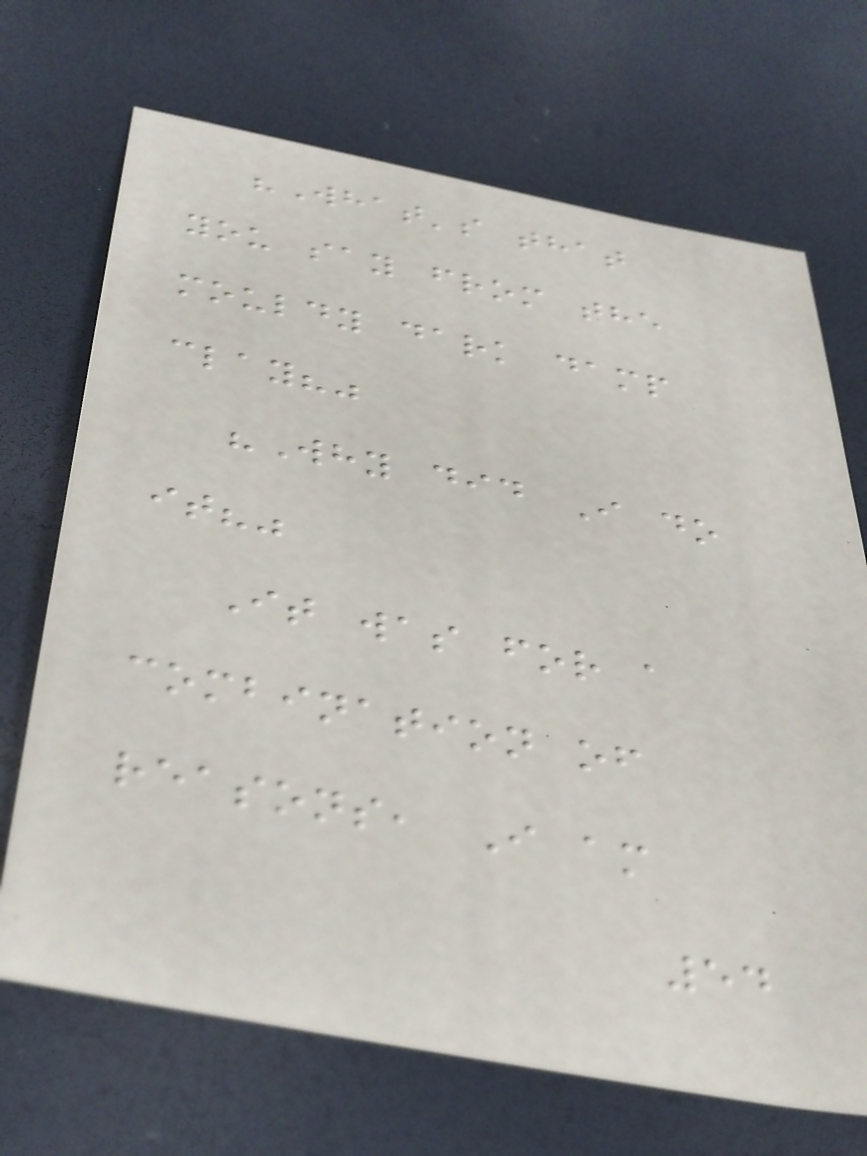"What's that
you say from the
mouldy dark damp
clay?"
"Why did I do
it?"
It was for a
combination of
reasons, I am
54
